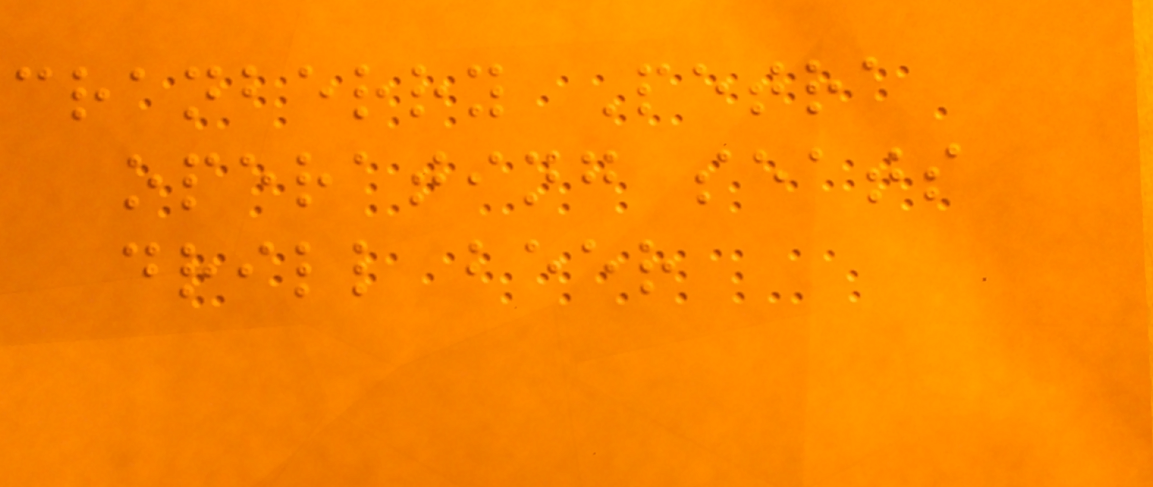cranberry Petra
operating seats
drill beer
